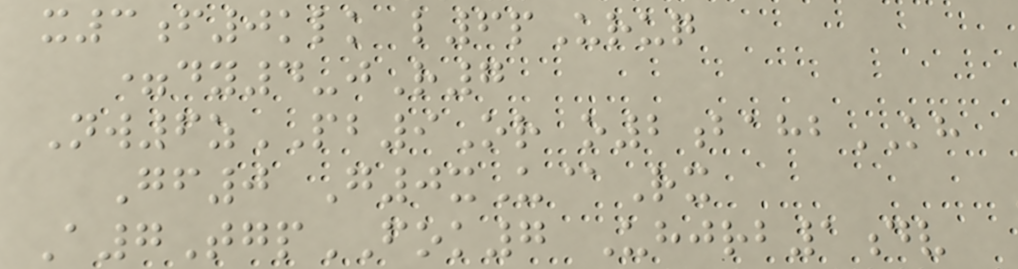x3f0klk l6pUruq
=dy4-jR7
Nw6zPB9Or o2bahbKH
Gf0 G0xU@Rx
A7TgpFOK7 Uhjrb1dv
